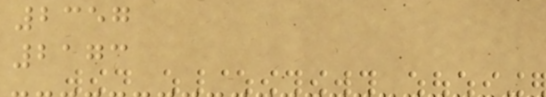2357
2173
